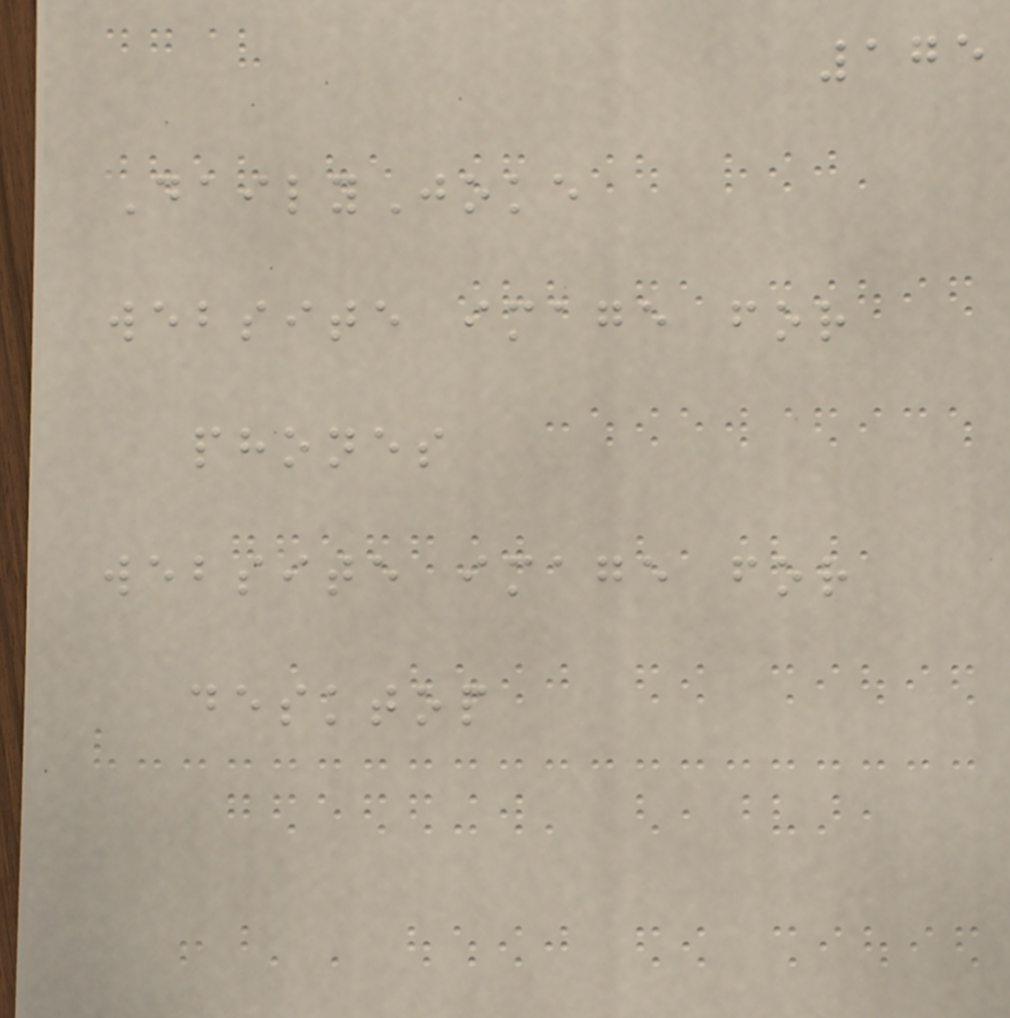175
DailyJoke
website image for
phones
website image for
desktop
